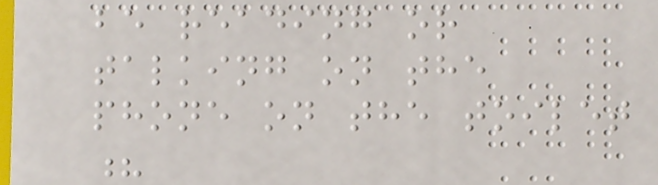be reading or
talking on the
phone on the toilet
?
